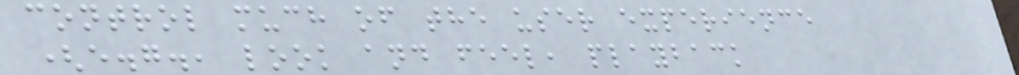control much of the user experience
(e.g., look and feel, playback
